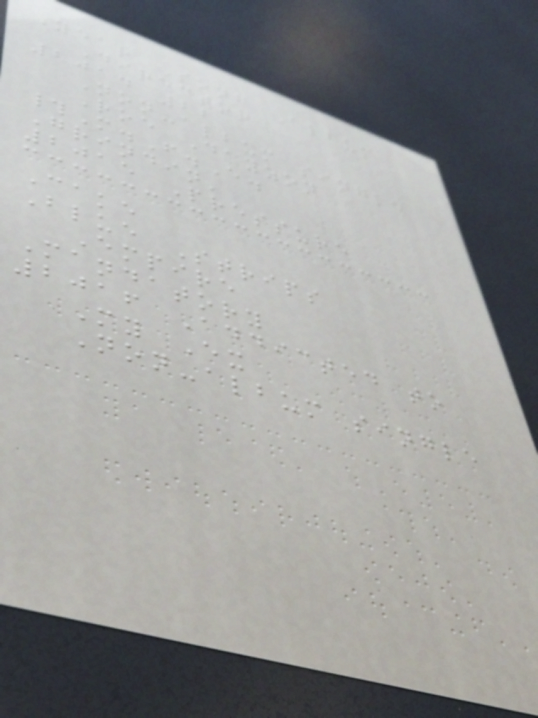Year Song Album
Director
2014 22
Non-album single
Roe Dayzon
#M.F.E.
Grindin'
2015 Pressure
Cake
Blue Strips
Empire
Mandatory
2016 Addicted to
My Ex
Non-album single
